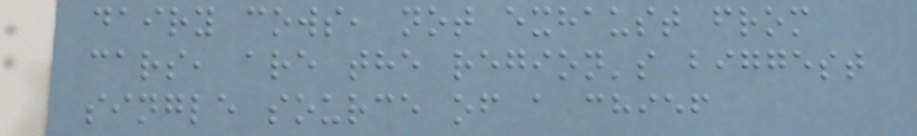dairy cows, not exhaust from
cars, are the region's biggest
single source of a chief
